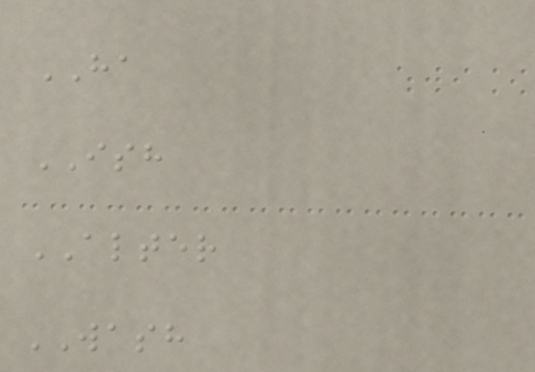HA
ISH
ALTER
WASH
